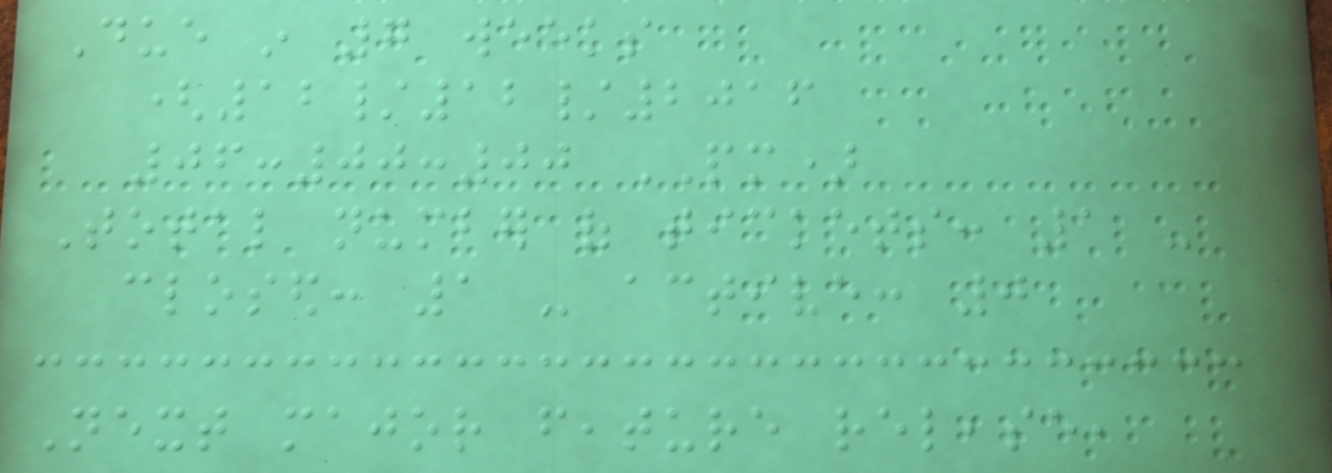Due in 7 weeks
(12/12/2016
06:00:00 PM)
Total number of tickets: 1 -
closed: 1 - active: 0
Next major feature release,
